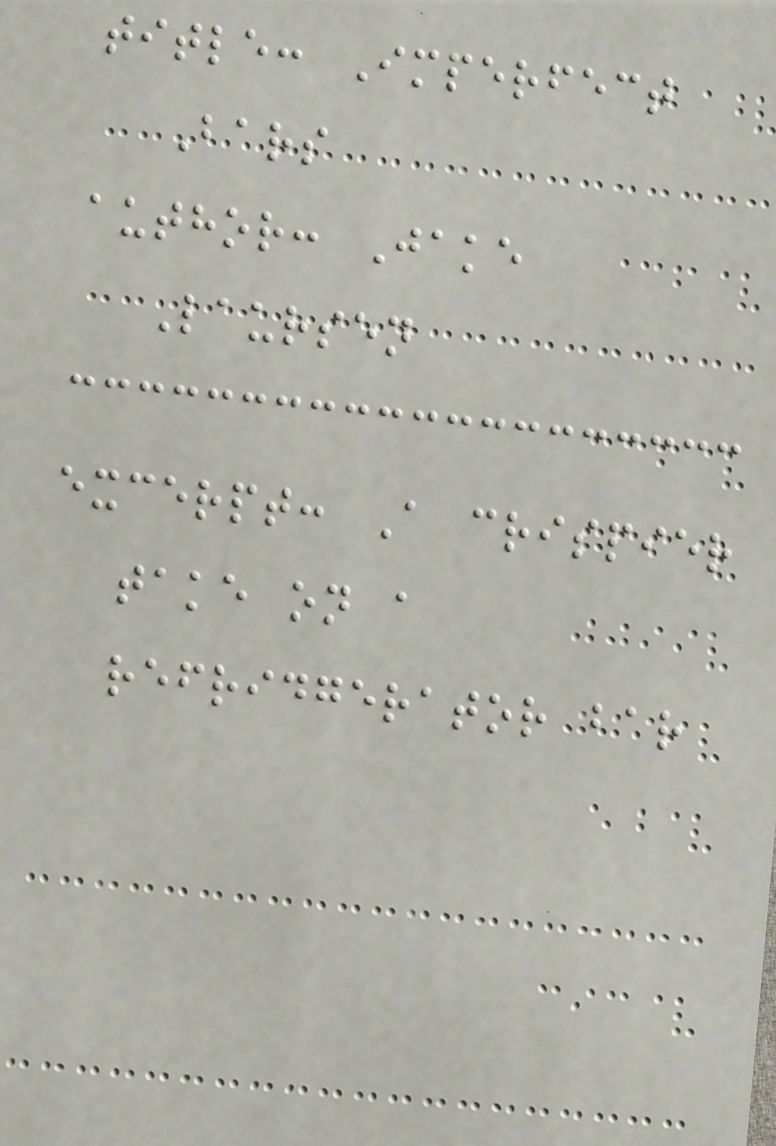title: Imperfect
Bars
author: Jake
Laursen
excerpt: A crispier
take on a
refridgerator bar
